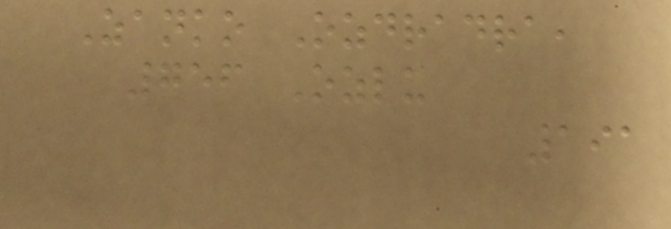Zanko Ozdradra,
756 Ozlu
191
